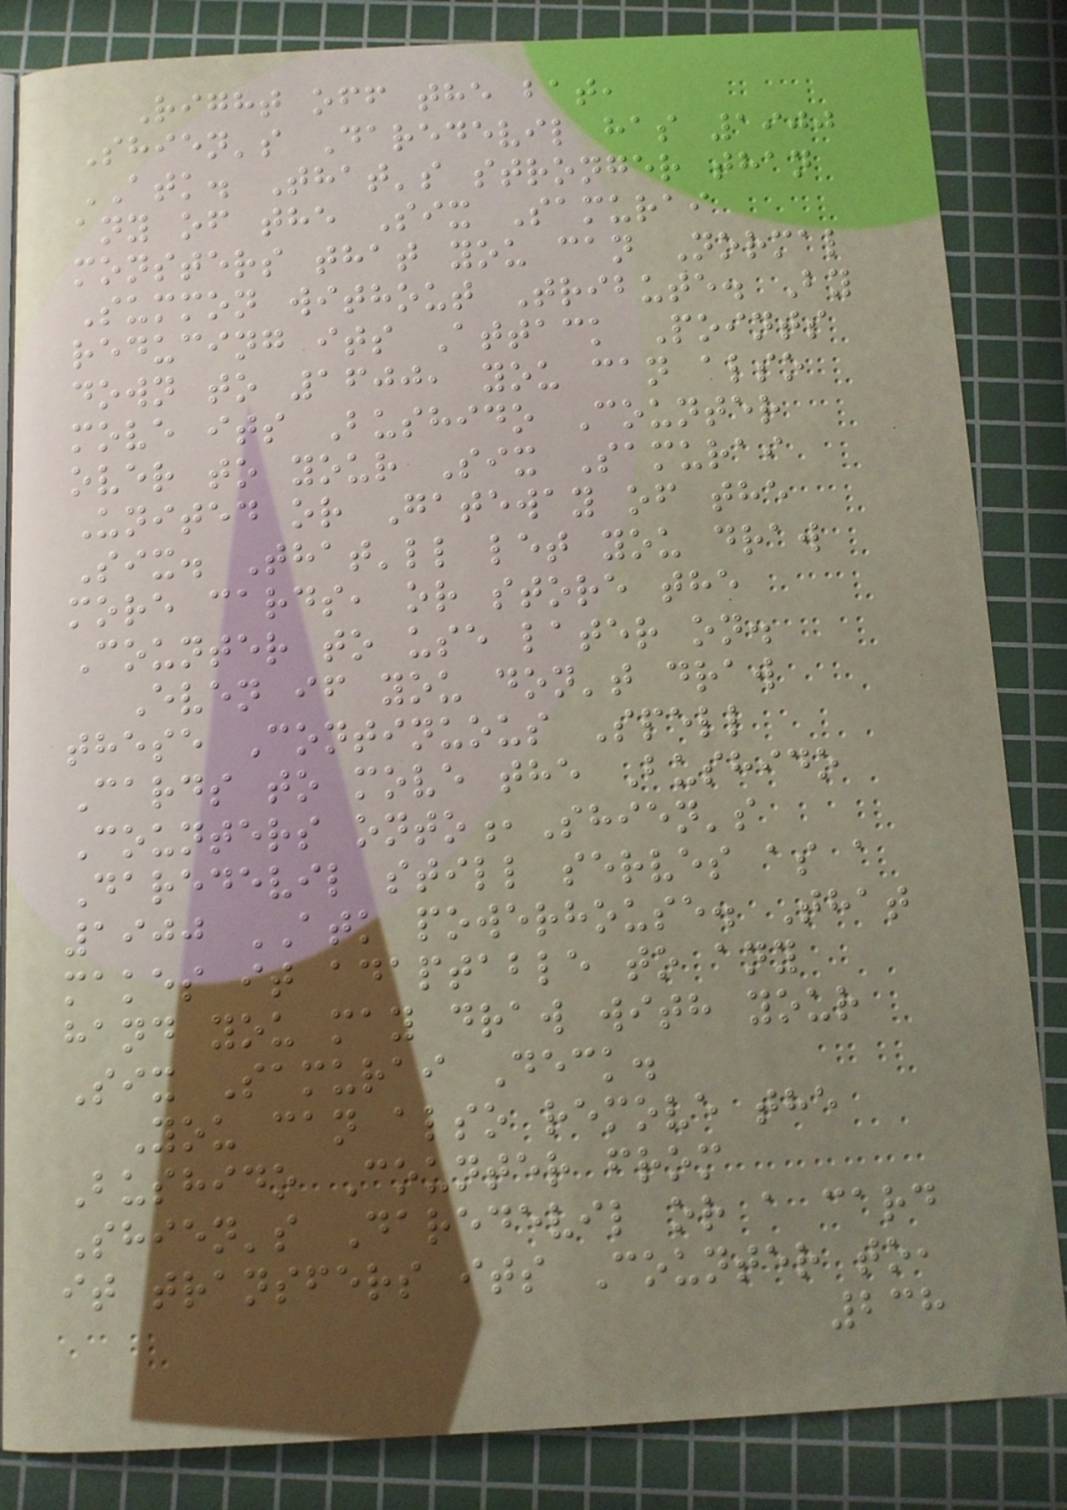Right off the bat,
Shien's Daredevil has 1900
ATK. That's stronger than
any of the Six Samurai
monsters that you can Normal
Summon without Tribute. By
reducing its Attack Points
down to 1600, you can also
move its Bushido Counter
over to your Six Samurai
United or Gateway of the
Six. That'll let you draw
more cards, or store the
Counter to use later on.
Even if you don't draw
these Continuous Spell
Cards to move the Bushido
Counters onto,Shien's
Daredevil still serves as a
1900 ATK powerhouse. That
makes it adaptable to any
hand you may draw with your
Six Samurai Deck.
You can also remove the
Bushido Counter from
Shien's Daredevil or a card
it transfers its Counter to,
238
